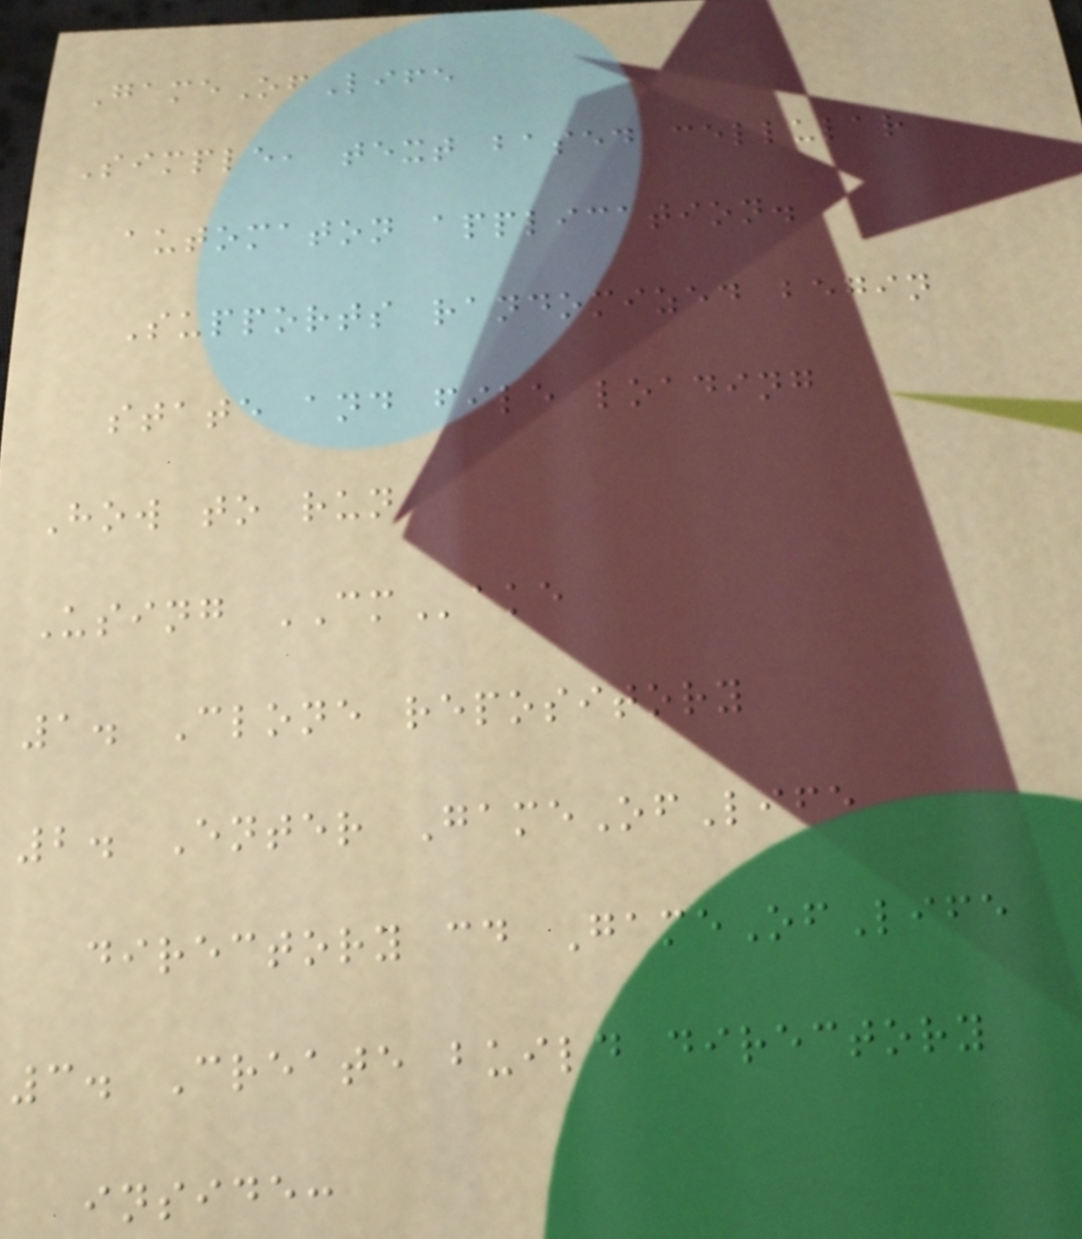GameOfLife
Simple, text based cellular
automaton application.
Supports randomized begin
state and file loading
How to run
Using CMake
1. Clone repository
2. Enter GameOfLife
directory cd GameOfLife
3. Create build directory
inside:
